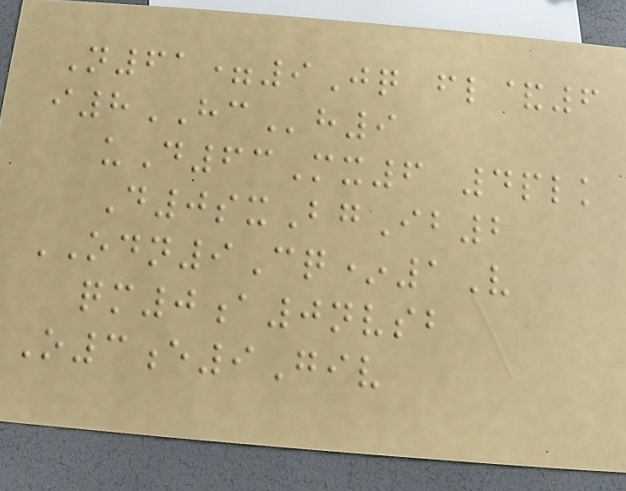N61=9Jq fl&6
i8HCh9
uD63Mx6 4plk
D0sxBgIb2
ODN9Cq*1V
qm0a0nvsb
O3e9Giv
